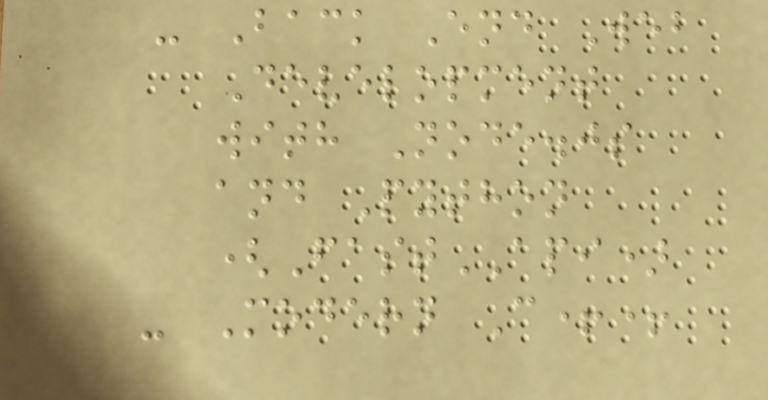- Back End Web
Development
with Node.js
and Python
(FastAPI)
- Modern C++
